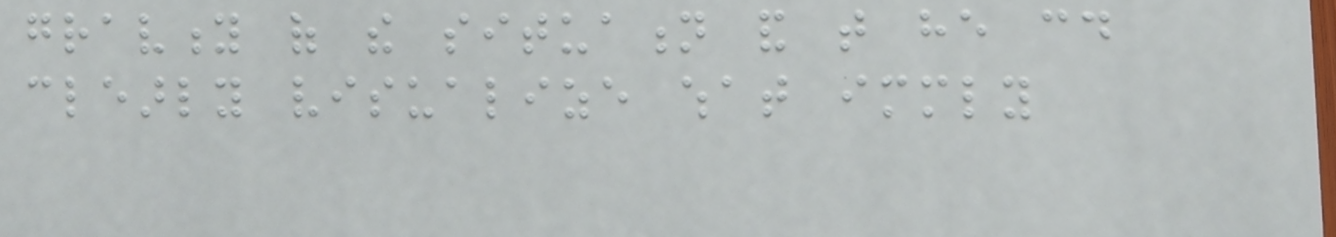gravity of the situation and that he could
clearly visualize what immediately
